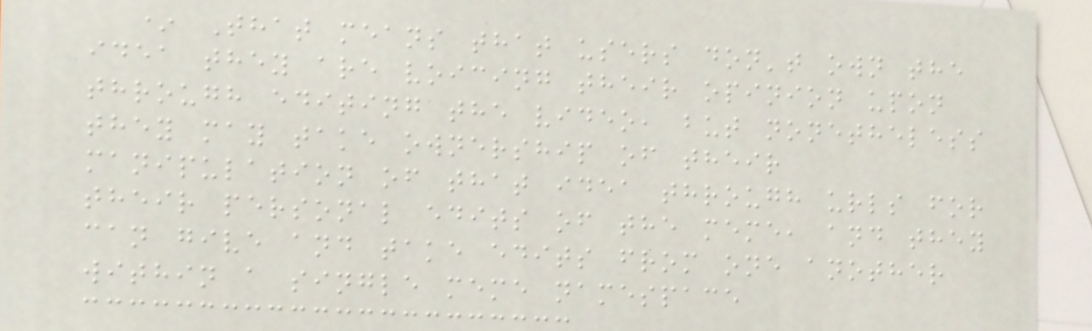* That means that users don't own the
idea they are voicing their opinion upon
through editing the video, but nonetheless
they may take ownership of their
manipulation of that idea through urls for
their personal edits of the meme, and they
can give and take edits from one another
within a single meme namespace
